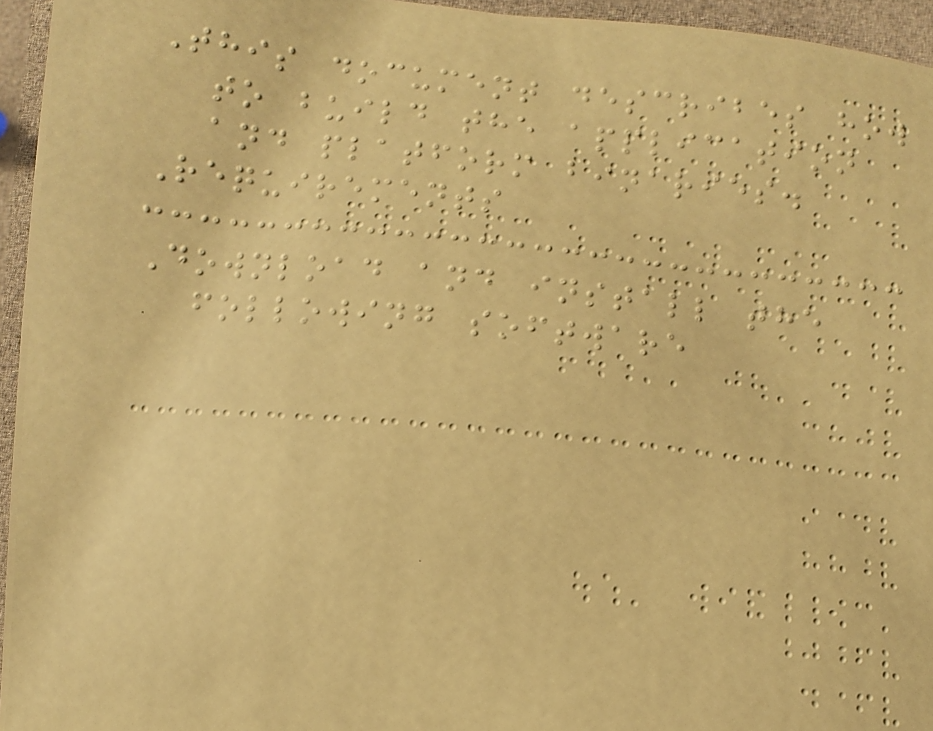This document describes how
to build the application
and platform binaries.
Requirements
Download and install the
following software
